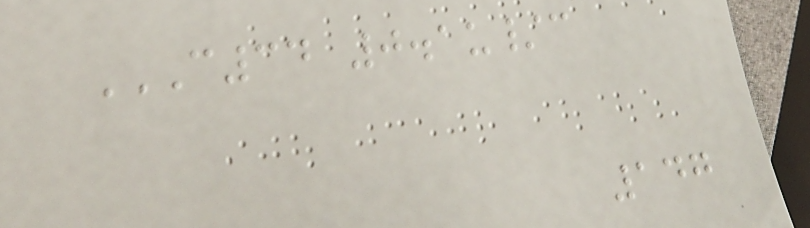C34 0.1U/C
147
